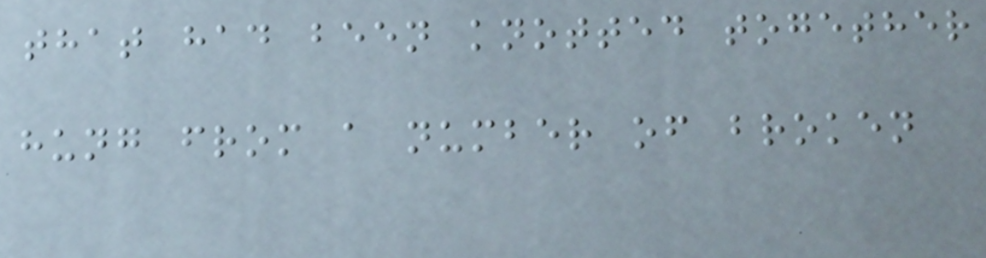that had been knotted together
hung from a number of broken
